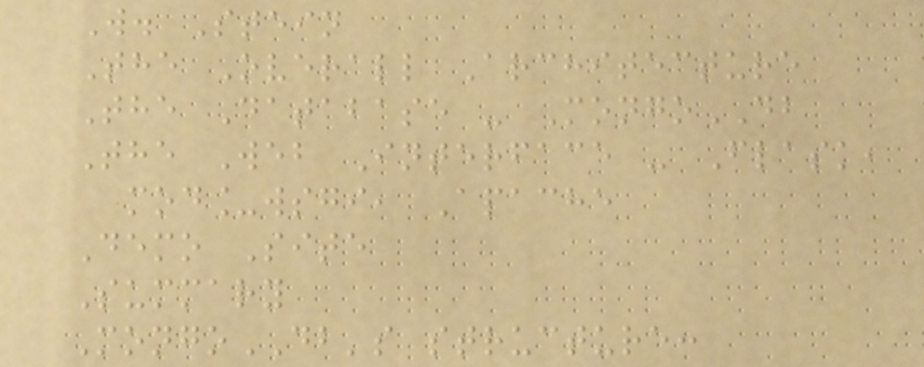W. Stein
The Overall Architecture
The Database - MongoDB
The Web Interface - Flask,
mod_wsgi, Apache
Demo Site
Summary
MongoDB's structure:
